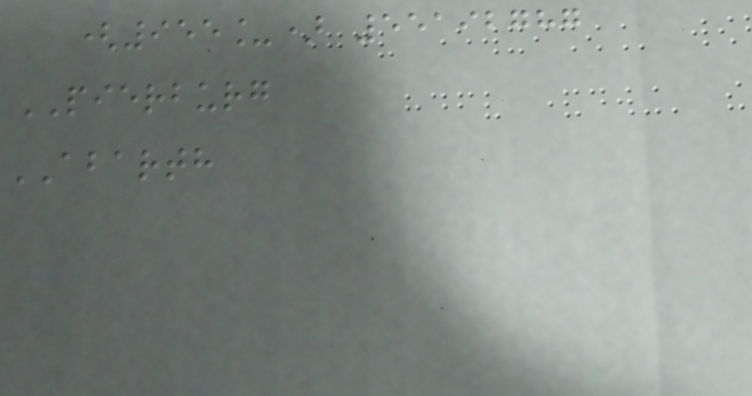(955_) 55192787
PIERBURG
ABARTH
